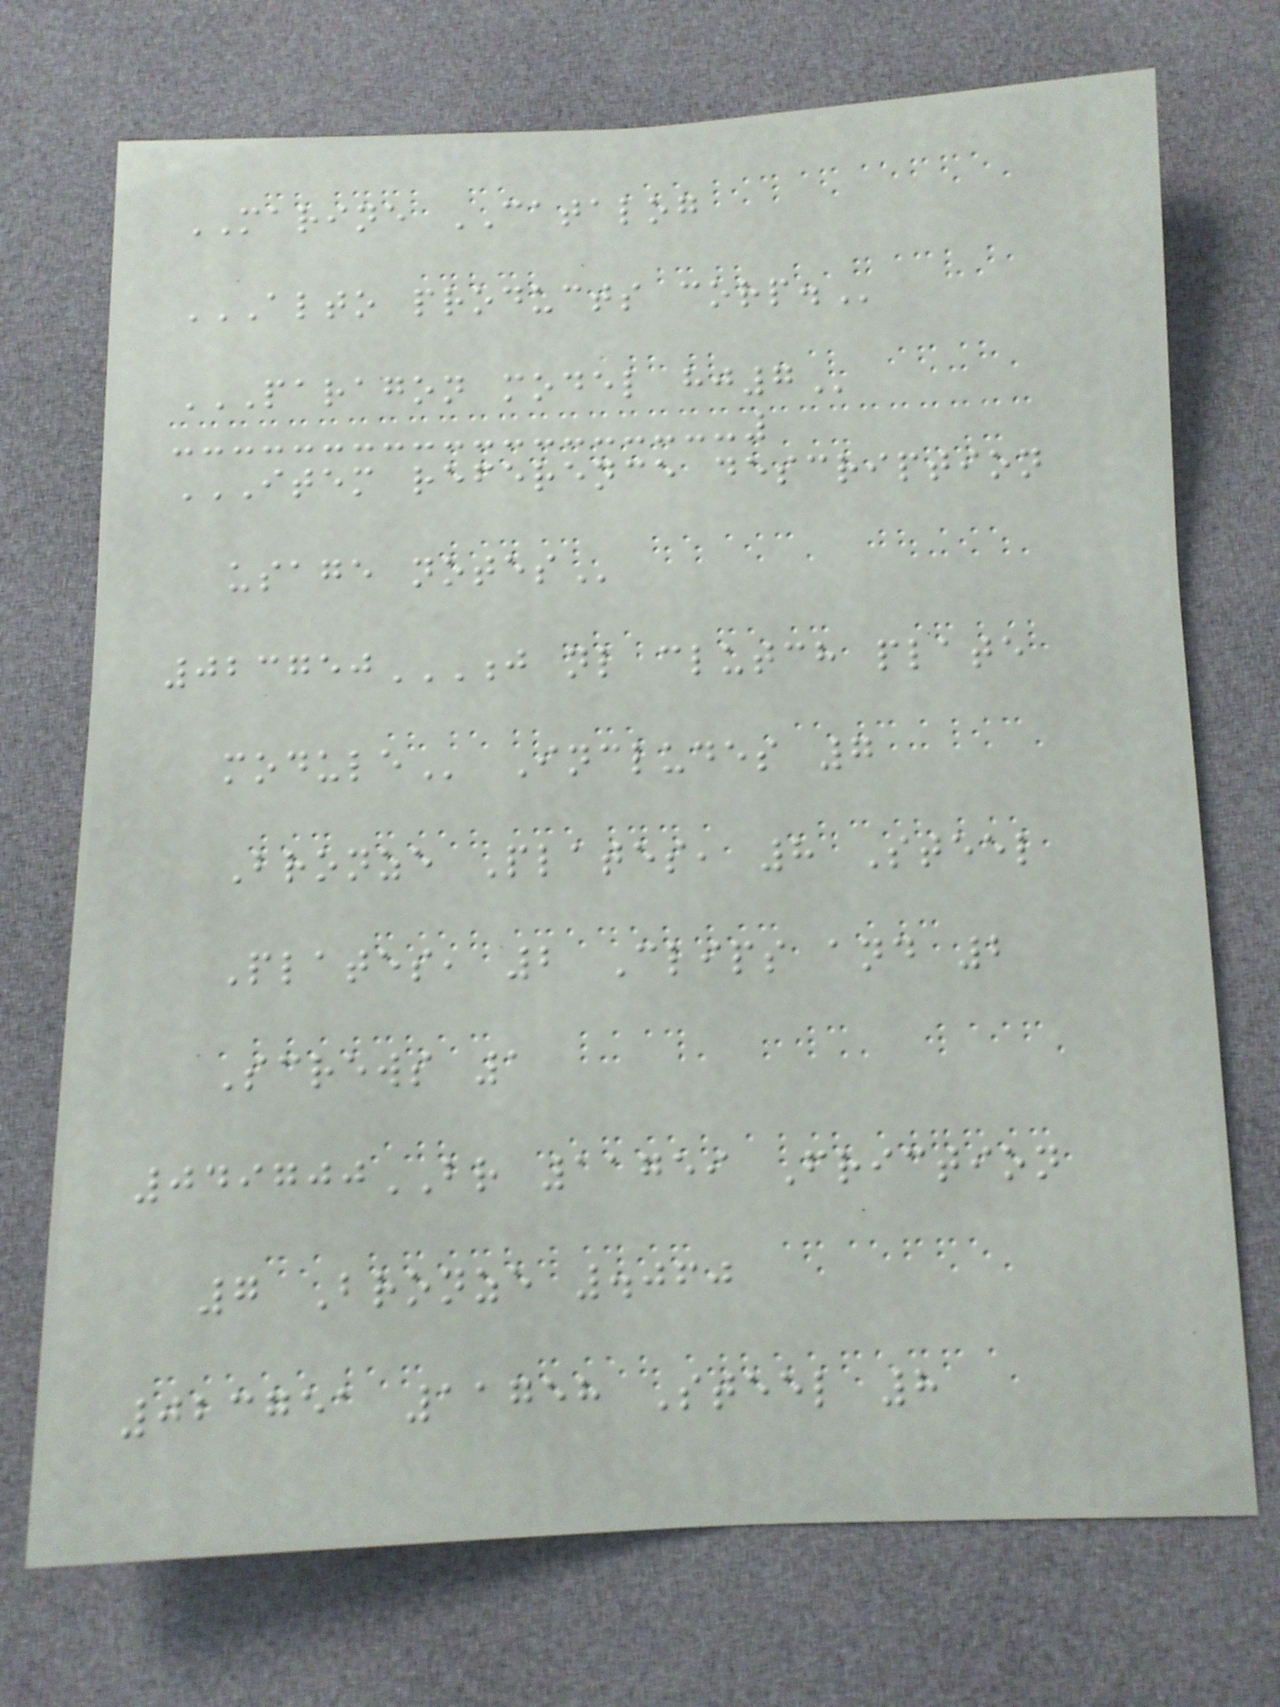MARINE CATALOG
ALTO PRODUCTS CORP.
PARAGON MODEL HJ7
ITEM REFERENCE DESCRIPTION
USAGE NOTES
023750J NL CLUTCH PLATE
MODULE Includes 7
Bronze Plates, 8 Steel
Plates, 2 Clips and 2
Screws 1
049700BR 11759 Friction
7 Bronze .060
023751 11758 Steel 8
